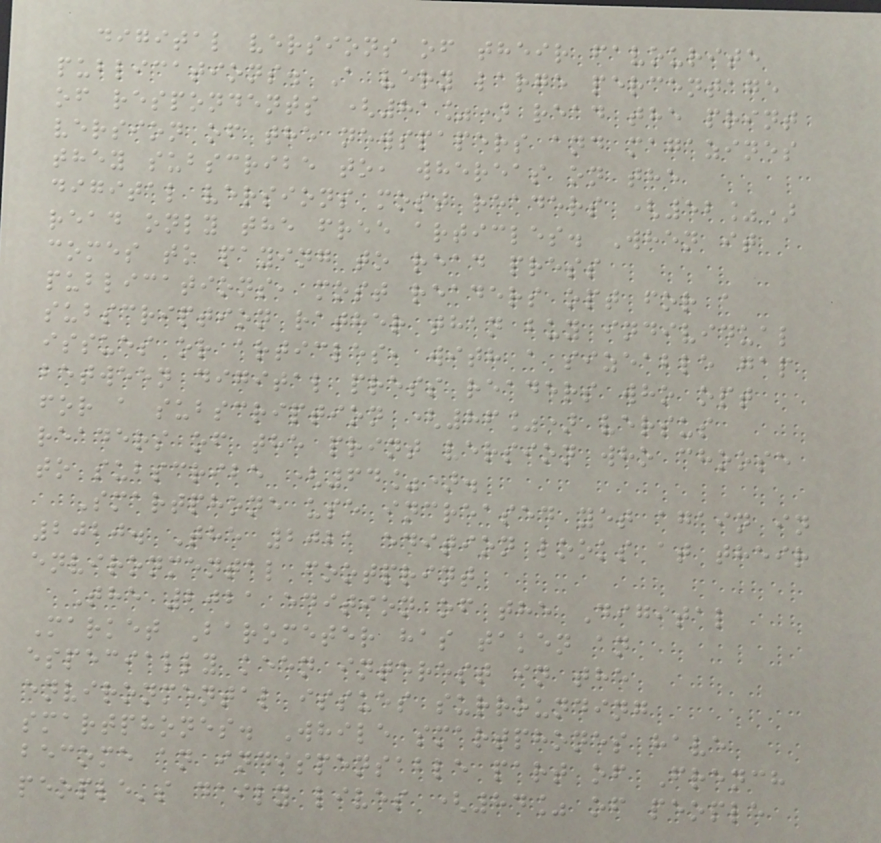digital versions of their favourite
publications. A very large percentage
of respondents (81%) read the print
version of the newspapers and magazines
they subscribe to, whereas on the
digital versions most readers (52%)
read only the free articles. When it
comes to paying to read press
publications, most readers opt for a
subscription rather than buy individual
issues or articles, with a sizeable gap
between digital press readers who opt
for a subscription (86%) versus
readers of the print version who choose
to subscribe (64%).
Smartphone use increased yet again in
2020. The 2021 edition looks at their
environmental footprint
The 2021 edition of the Digital
Market Barometer has taken an
especially keen interest in the
environmental issues surrounding
smartphones. While smartphones have
become an indispensable part of French
people's daily lives (84% of people
